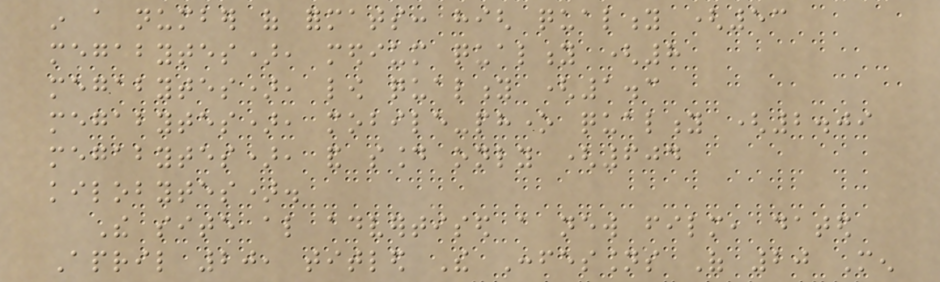in a number of formats: high quality (53
megabytes), medium quality (8
megabytes), low quality (1.3
megabytes), mobile-phone quality (2.09
megabytes), and sound only (604
kilobytes).
The site also advertised a new film, dated
April 20, titled The Confessions Of 20 Men
